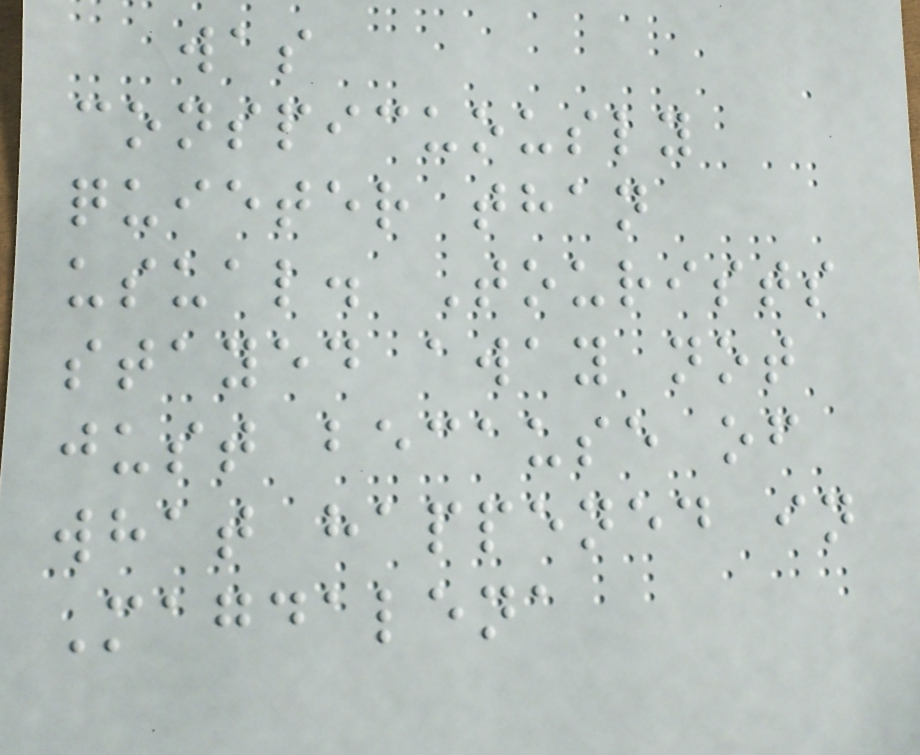was
conspicuously
quieter than
usual. Tourists
stayed away not
just because of
what happened in
Magdalena
